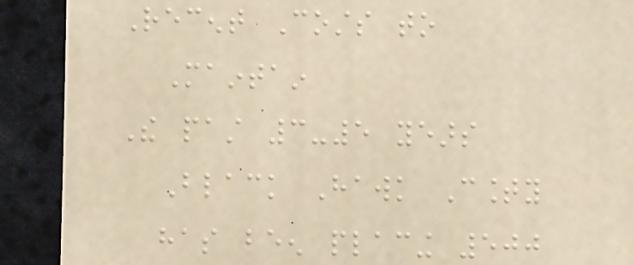Recent Costs to
Maintain
The past 3-5 years
Black Hawk County
has been placing 500
